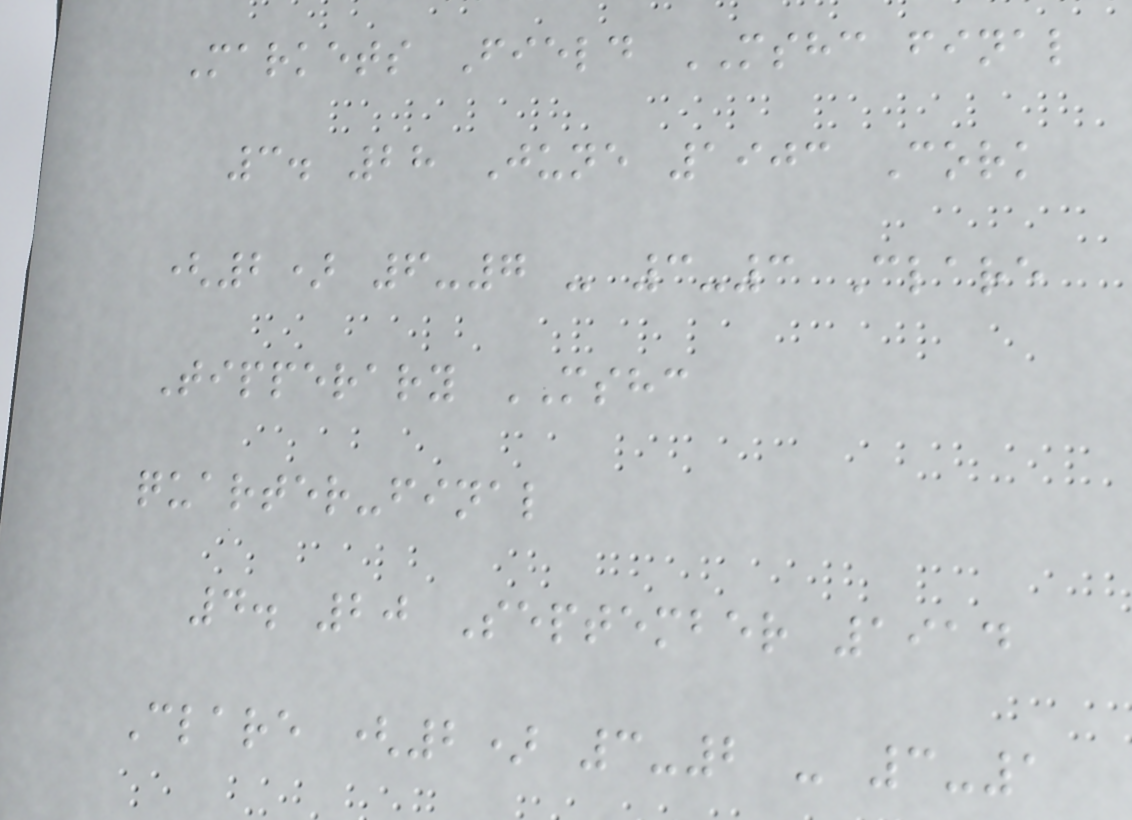Markets Field MSHC final
3. 28 June 1903 Cork
(2) 6-7 - 3-3 Clare
Tipperary MSHC
quarter-final
4. 20 September 1914
Clare (2) 3-2 - 3-1
